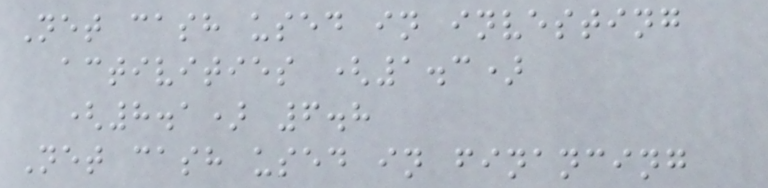Net cash used in investing
activities (1.3)
(8.1) 6.8
Net cash used in financing
